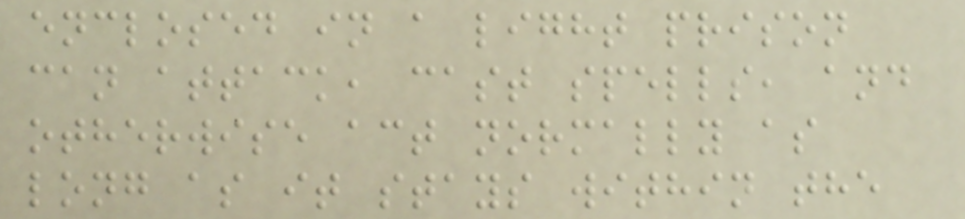enclosed in a light prison
can attack, cast spells, and
otherwise act normally as
long as it stays within the
